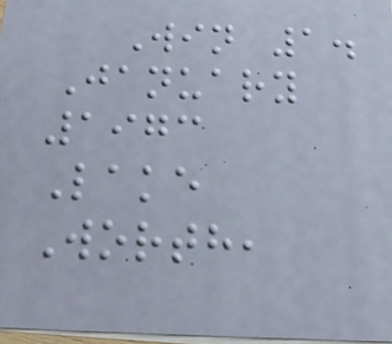Win 1.
January
1973
Lake
Worth,
